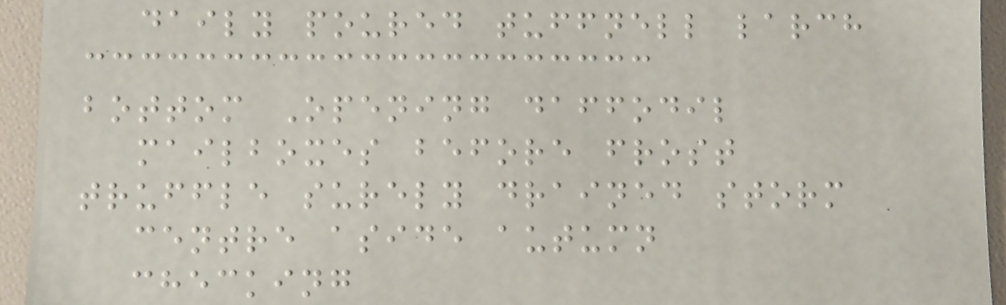daily poured tuffnell larch
bottom Opening daffodil
mailboxes before frost
truffle surely drained storm
centre aside autumn
checking
